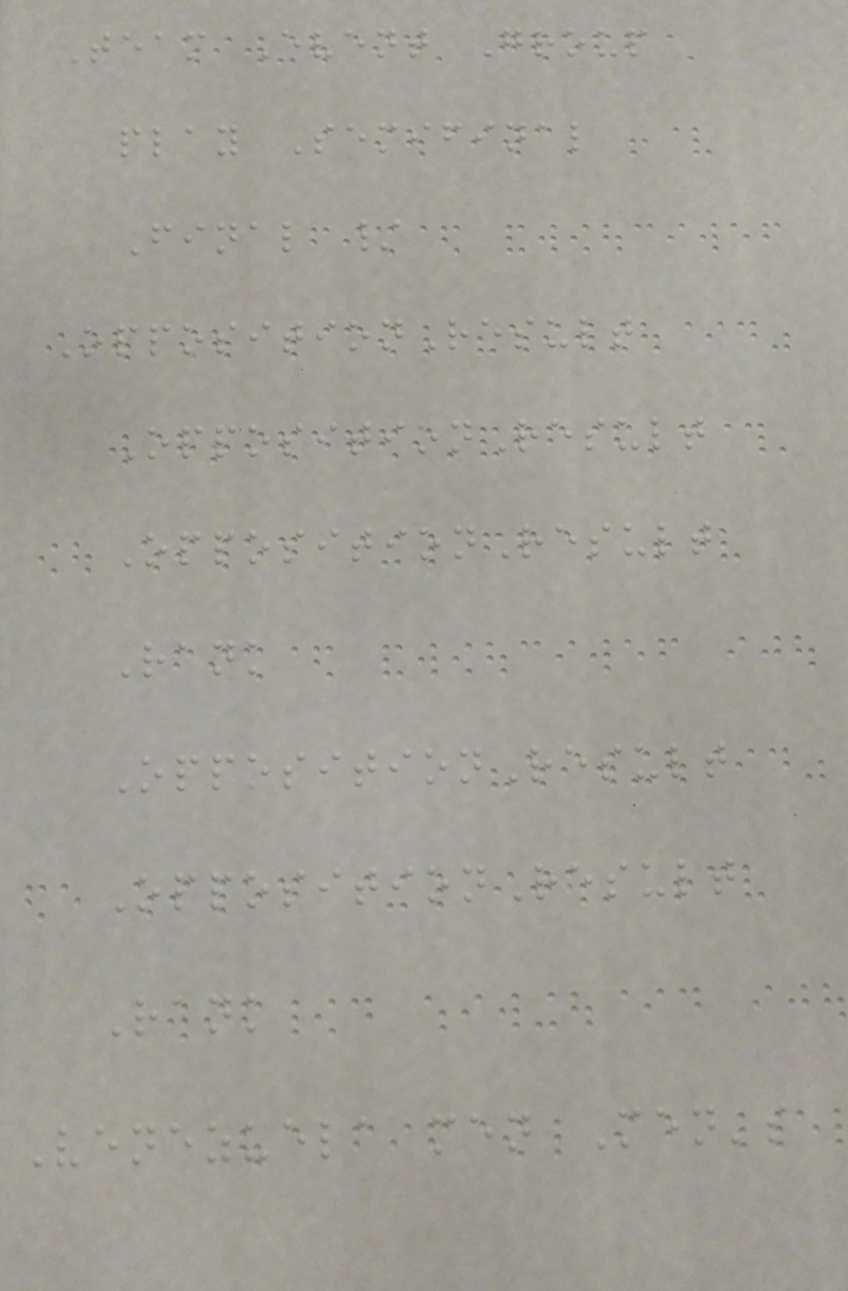Team Event Group
play Semifinal
Final /
OppositionResult
OppositionResult
OppositionResult
Rank
OppositionResult
OppositionResult
Rank
Venezuela men Men's
